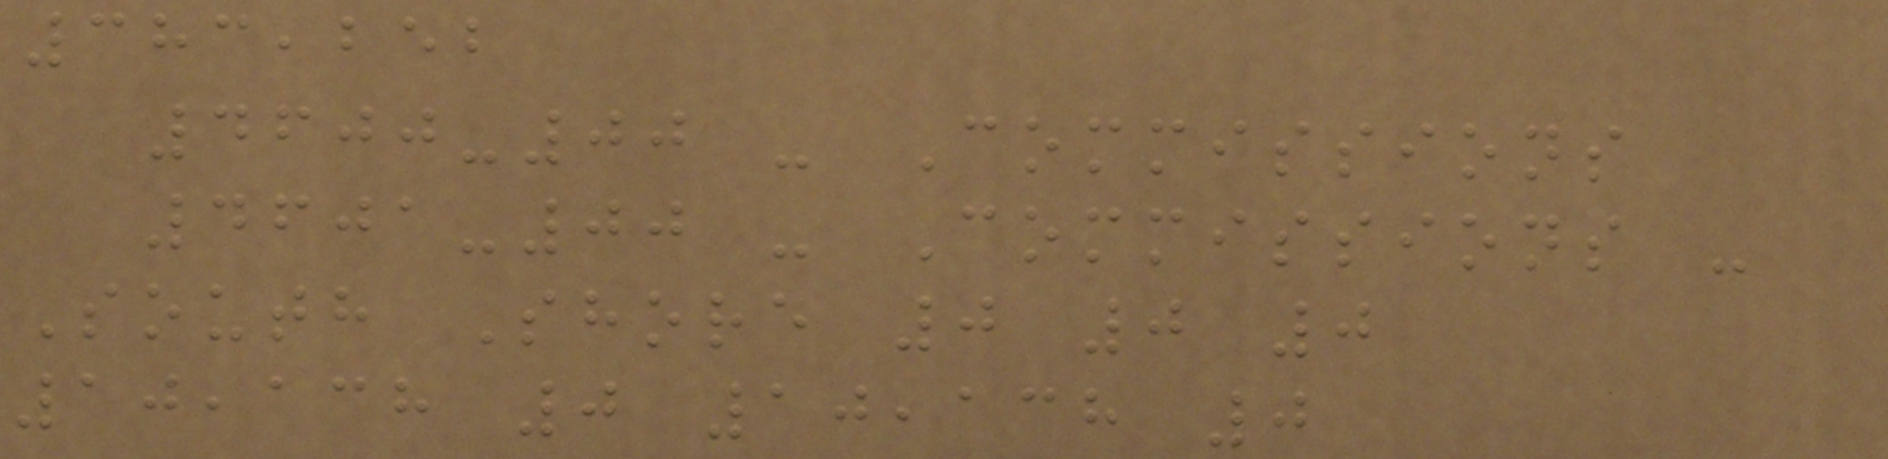383,252
4600-00 - Commissions
4601-00 - Commissions -
South Shore 0 0 0
10,138 0 10,138 0
